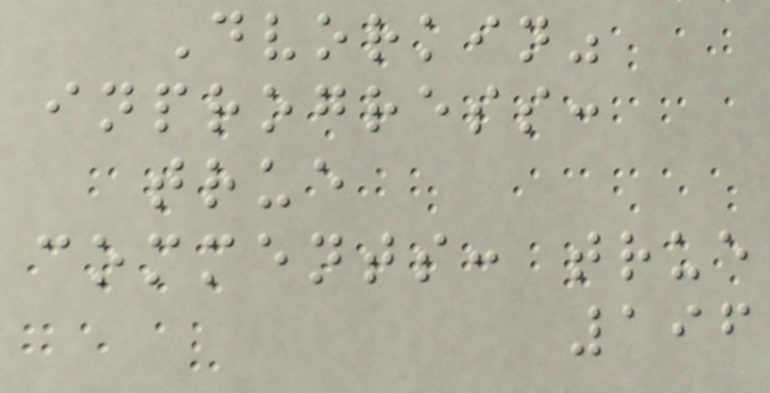Dvorkin"
inprogress:
true
comments: true
196
